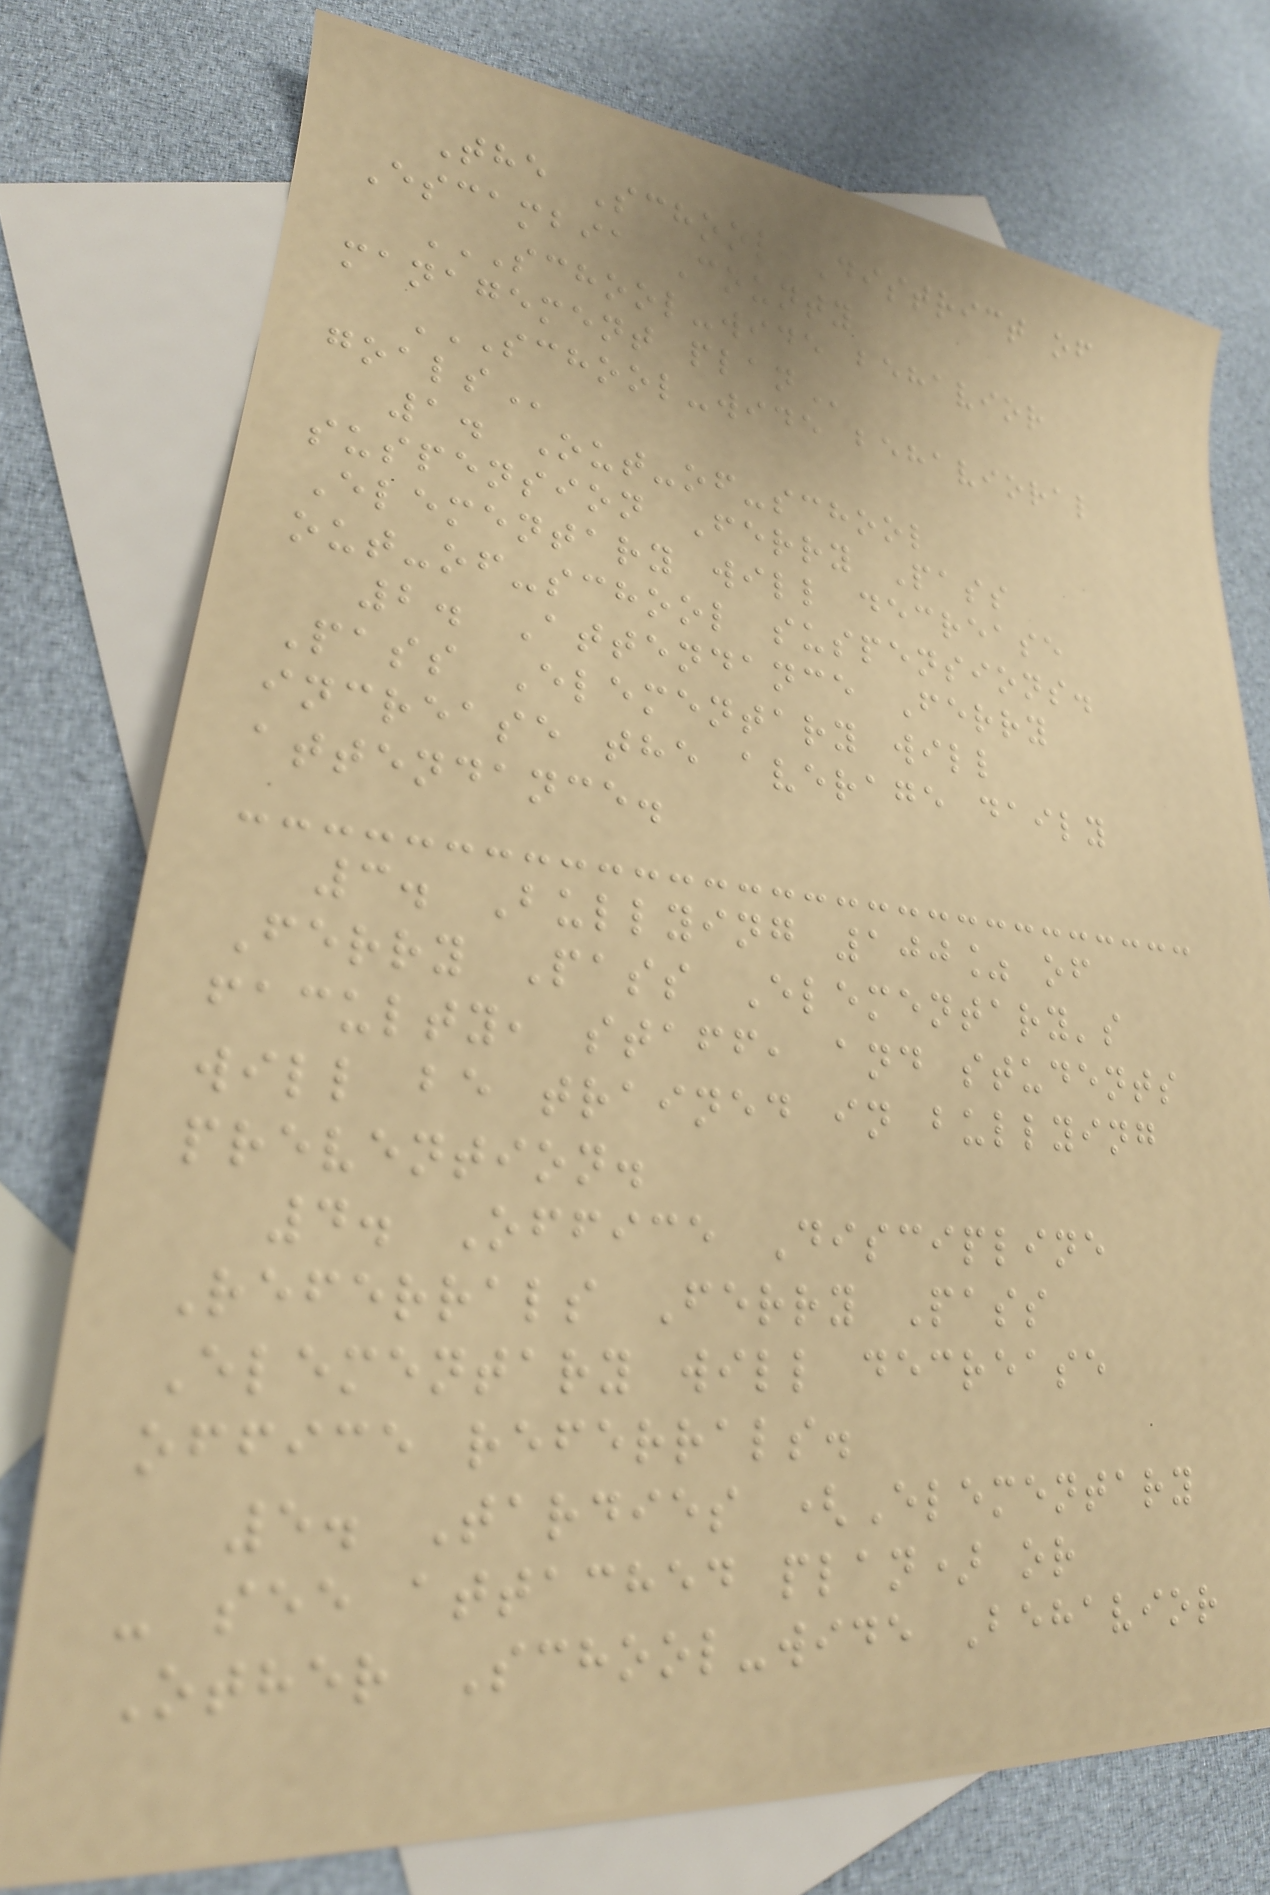The School District of
Escambia County
SCHOOL-WIDE BEHAVIOR
MANAGEMENT PLAN
SCHOOL-WIDE BEHAVIORAL
GOALS
1. Out-of-school
suspension Ferry Pass
Elementary will decrease
out-of-school suspensions.
2. Attendance Ferry
Pass Elementary will
increase the average daily
attendance.
3. Bullying 100% of
Ferry Pass Elementary's
faculty, staff, and students
will be trained in bullying
prevention.
4. Office Discipline
Referrals Ferry Pass
Elementary will decrease
office referrals.
5. Tardies (Elementary
- see attached plan) or
Other School-wide Behavior
